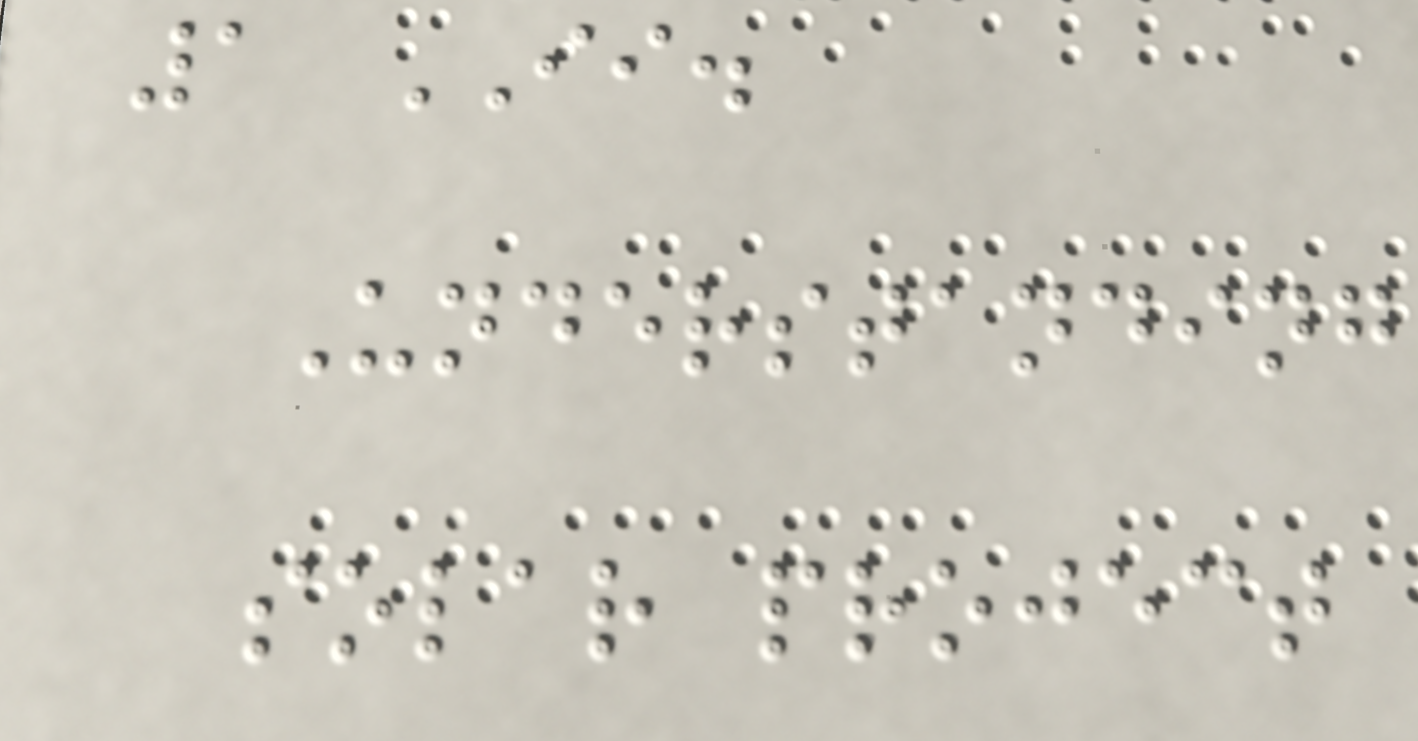1 II.
Understanding
solar project
